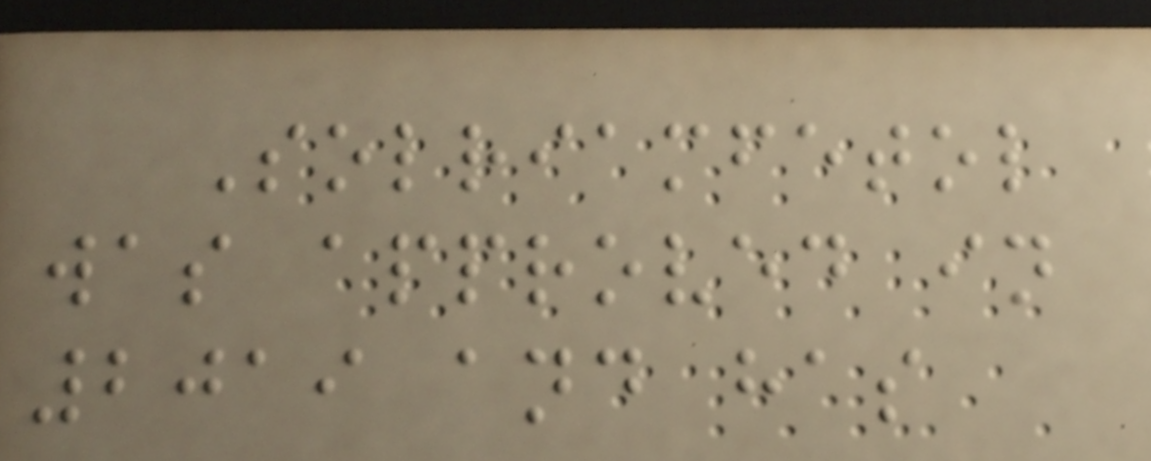Solriamfetol
was approved in
2019 and has
